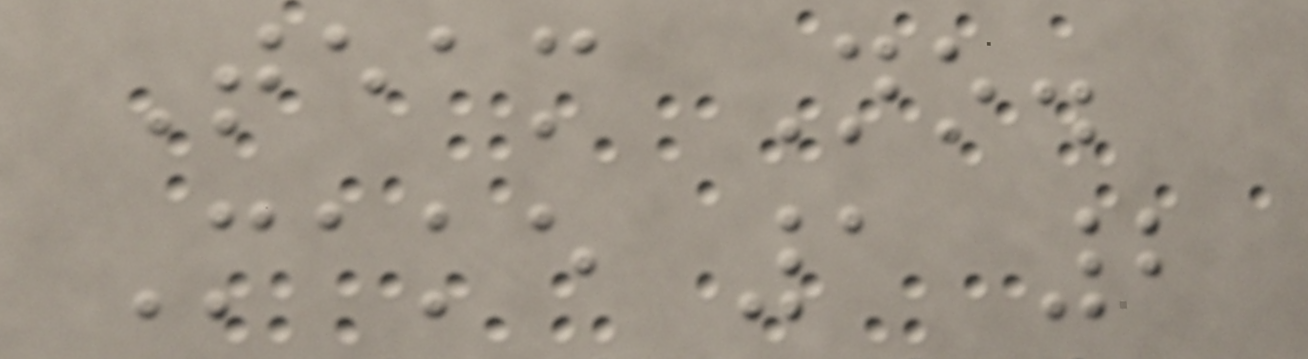Team No.
Make 1 2
